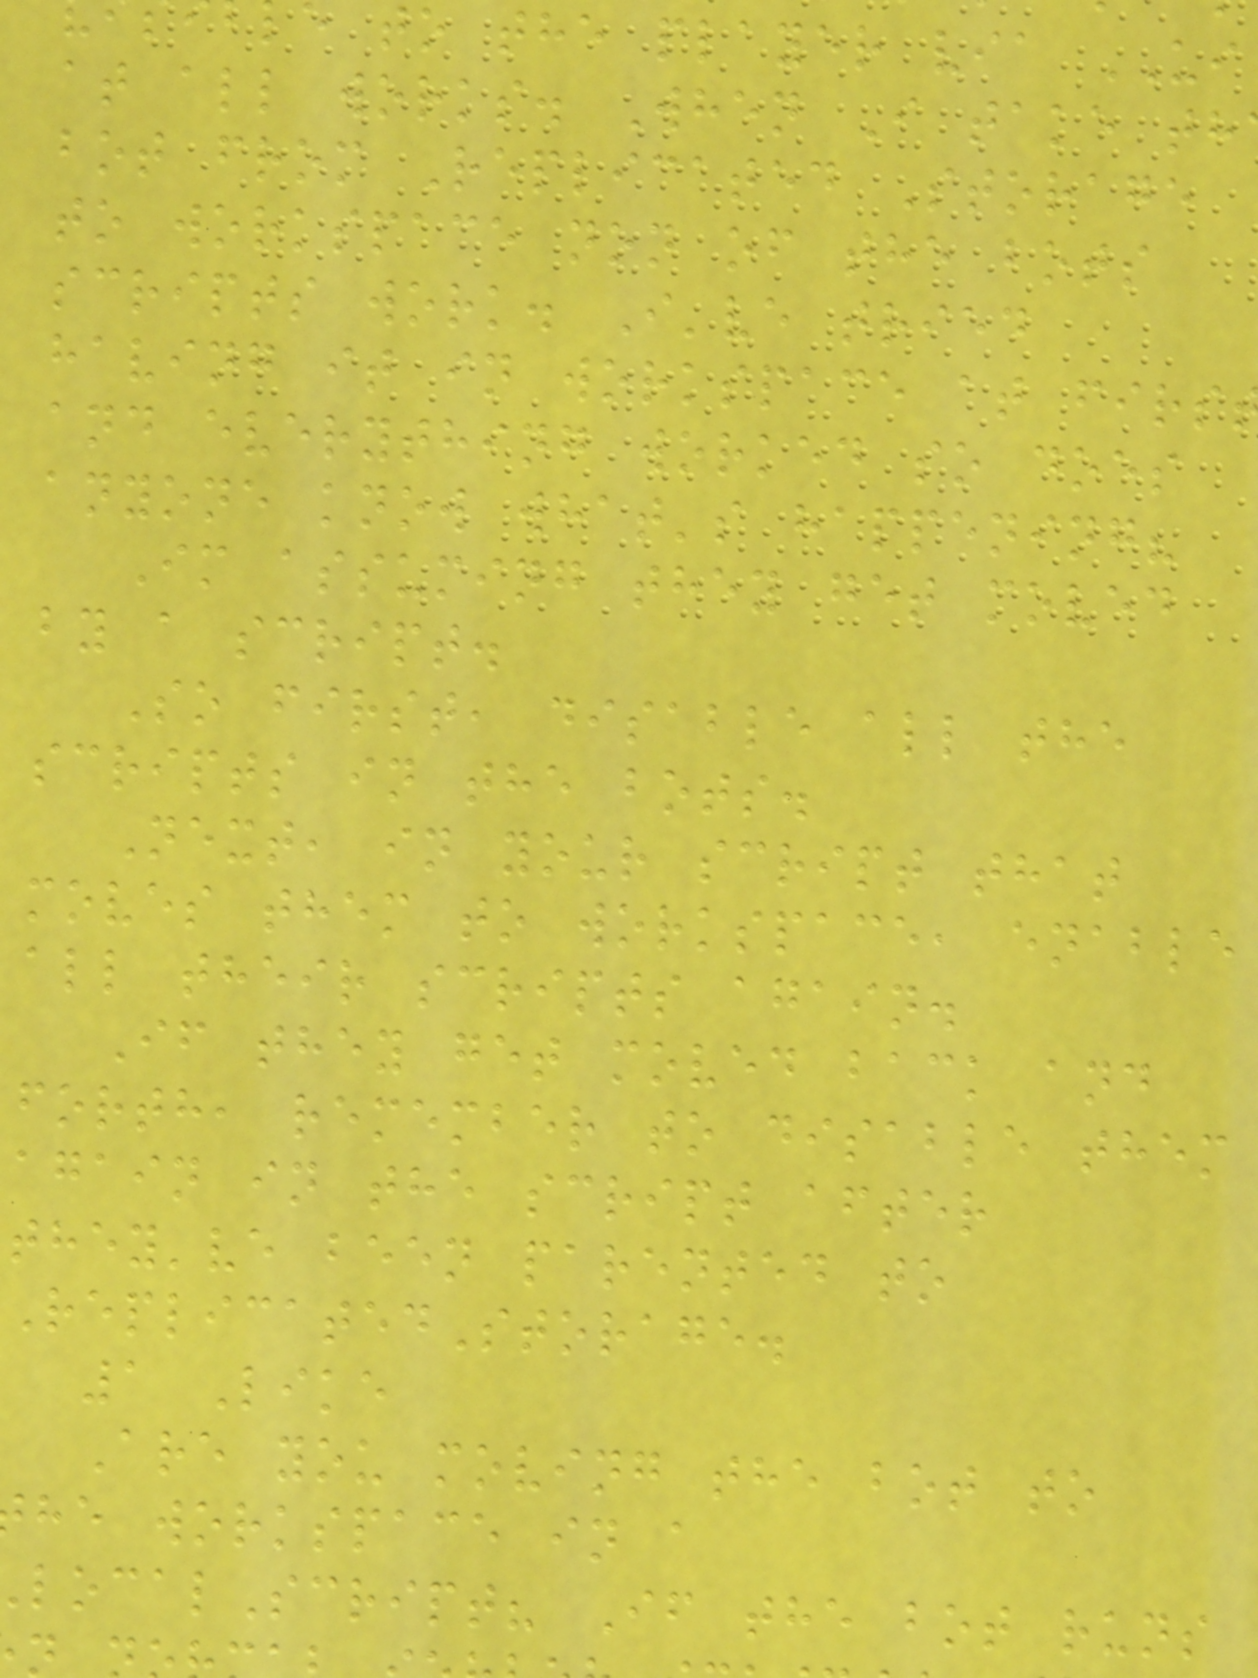e to the player via UI
at all works. When I take th
bot from Replicated Storage
to workspace non of the bots
scripts work. I've tried
having it in workspace at firs
and everything worked so does
anyone know what's happening?
Im assuming they get moved
by a script.
So first, disable all the
scripts in the bots.
Next, in your script that
moves them to workspace, enable
all their scripts again.
If they get moved back and
forth, remember to disable them
again in the script after
they've been parented to
ReplicatedStorage.
1 Like
Are you moving the bot to
he workspace in a
ocalScript? If the bot runs
